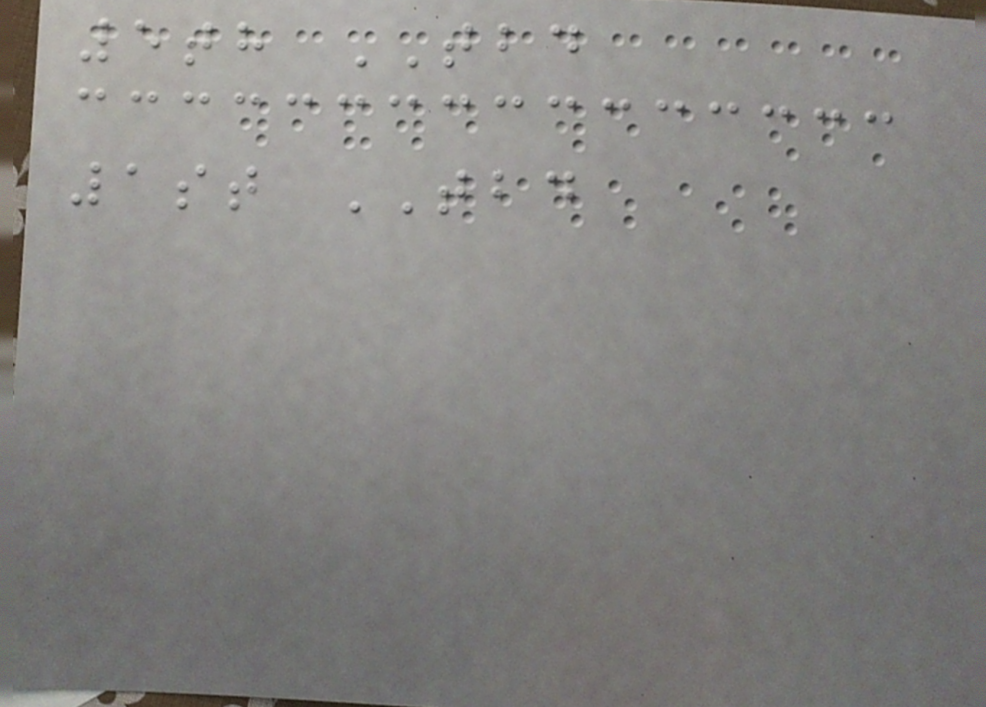5th TBD
1st TBD
